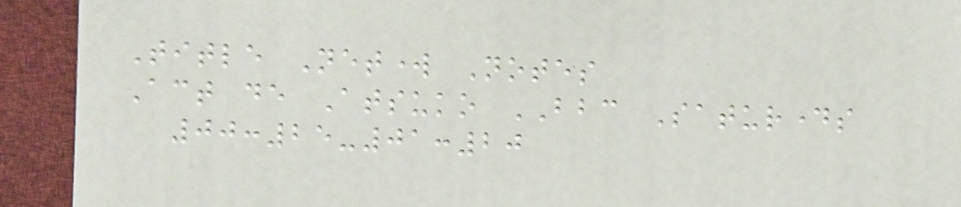Title Network Notes
Act de Atsuko BBC Saturdays
00:25-01:20
